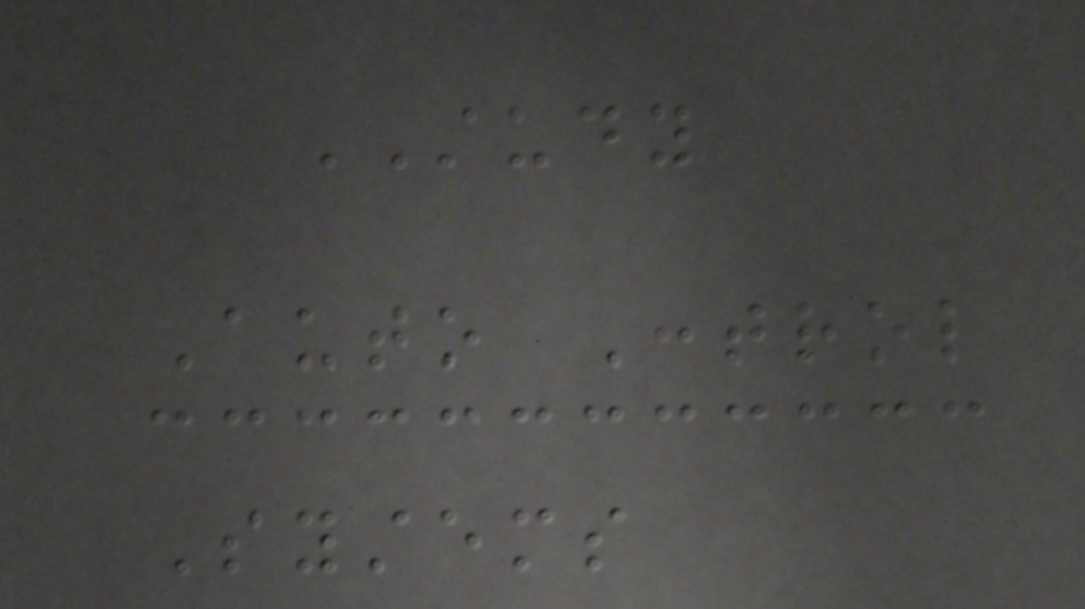STUDY
Auto Control
Systems
